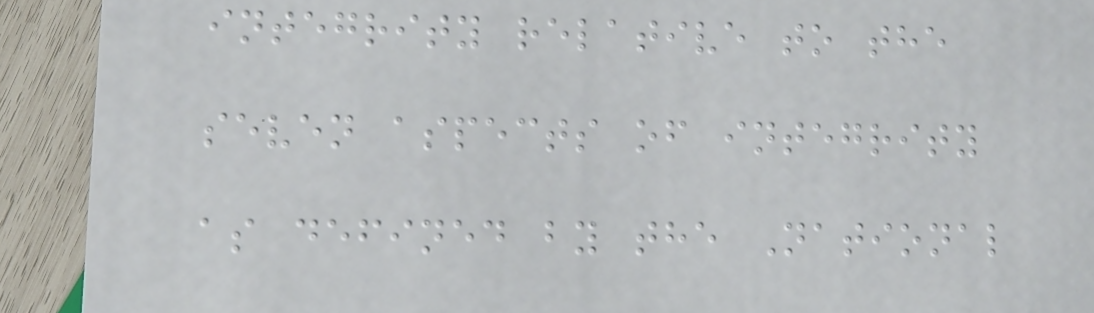integrity relative to the
seven aspects of integrity
as defined by the National
